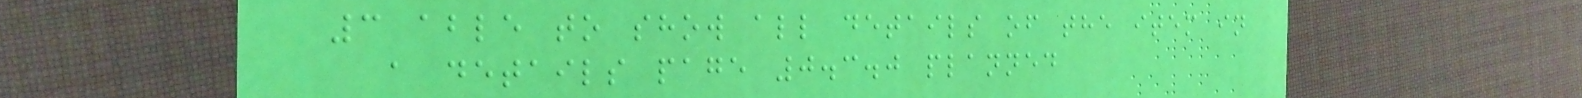3 able to show all details of the item in
a details page 0.3.0 planned
